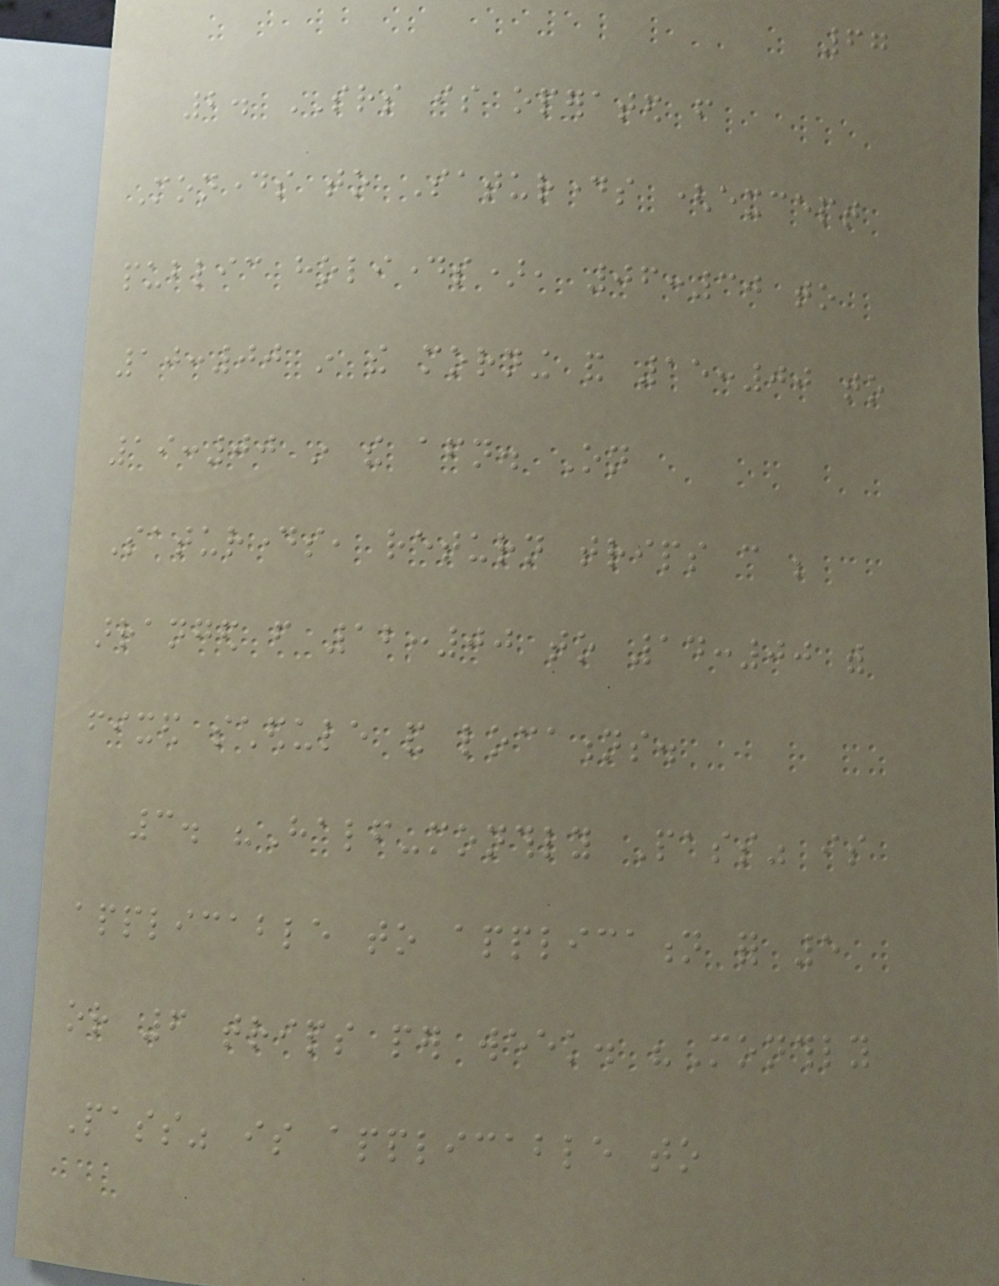67
2. SRS is operated from
Mondays to Saturdays (except
public holidays), 06:30 to
10:00 in the morning and 15:00 to
19:00 in the afternoon. On
Saturdays, return trips can be
arranged from 12:00 to 14:00 with
fixed schedule and locations.
3. "Half-monthly Pass" is
applicable to application for 5
or 6 trips per week. "Monthly
Pass" is applicable to
